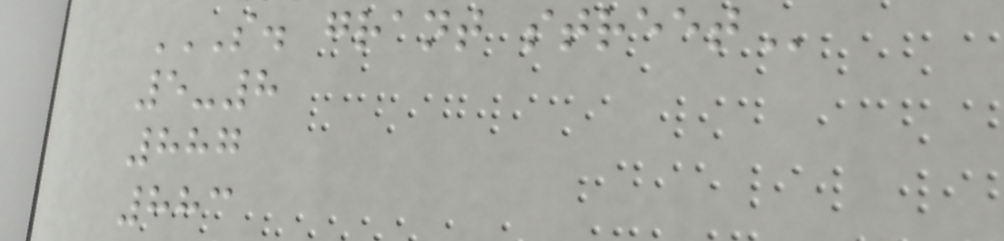S. GRANT STREET
5-8
887
883
